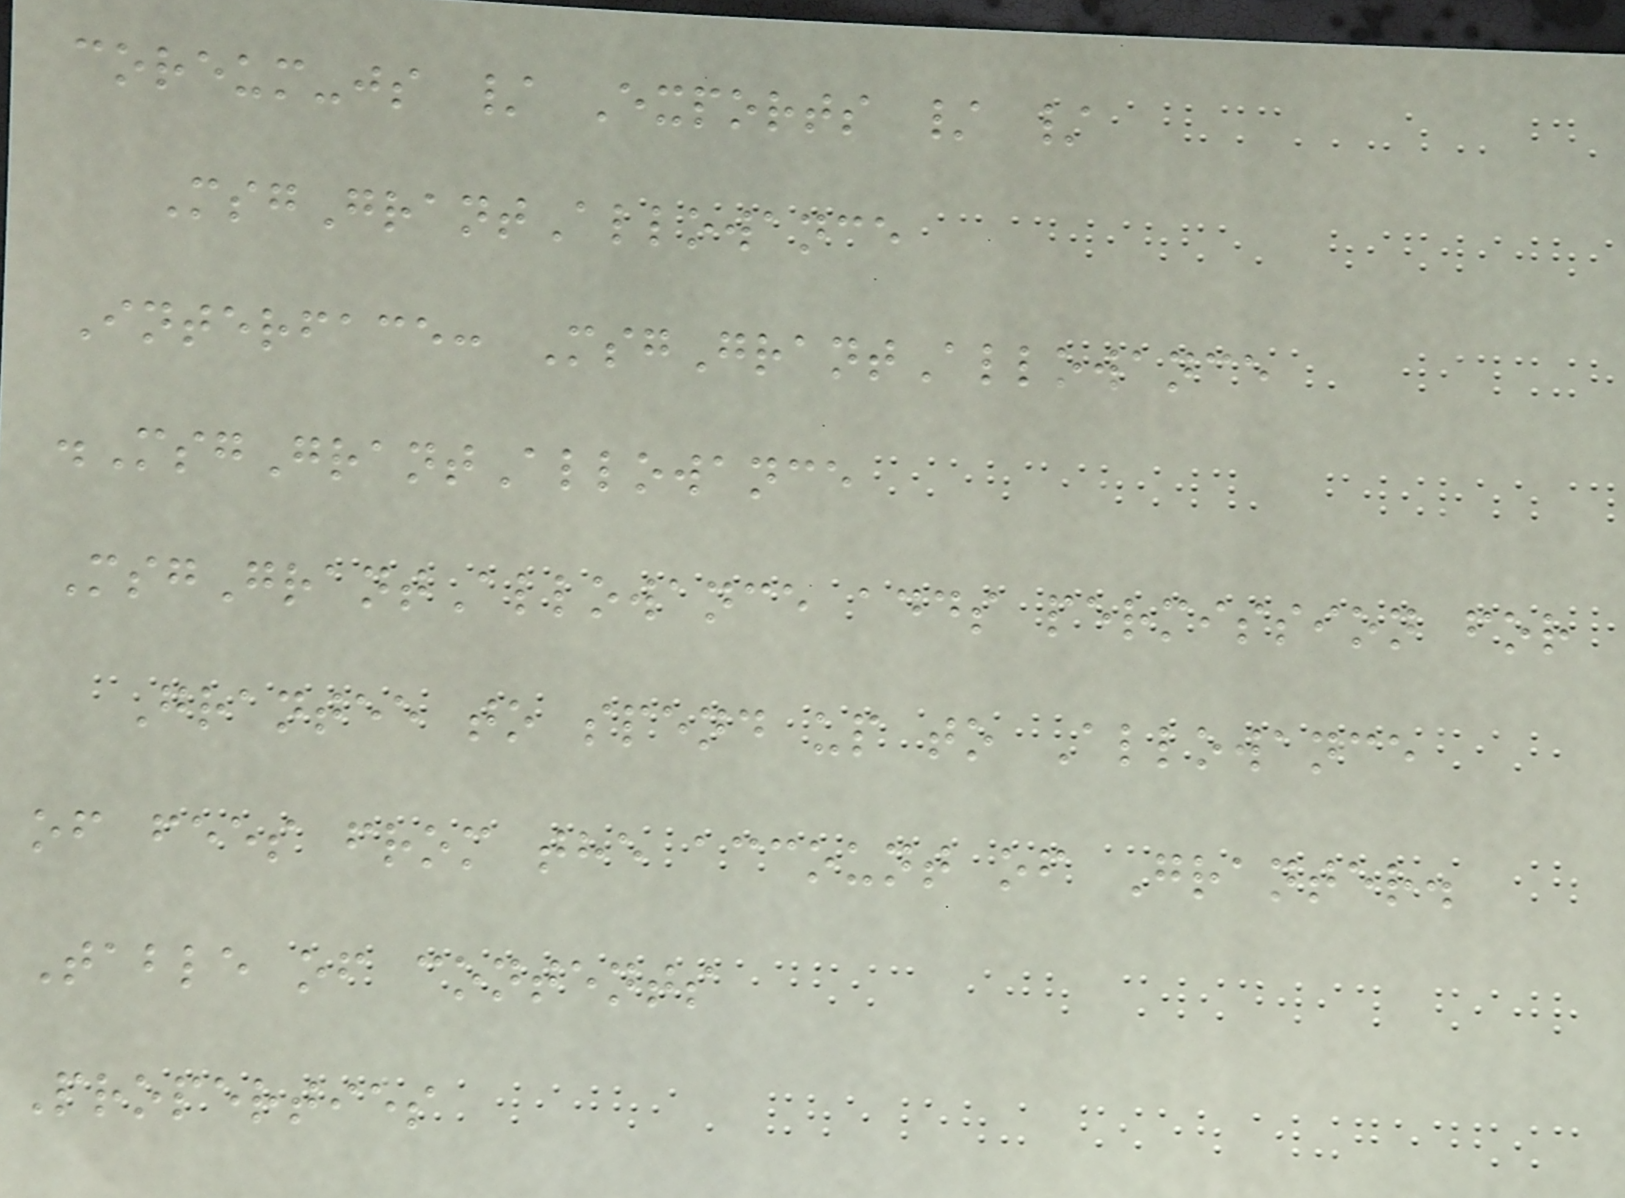coreum-js / Exports / /
MsgGrantAllowance
Interface: MsgGrantAllowance
.MsgGrantAllowance
MsgGrantAllowance adds permission for
Grantee to spend up to Allowance
of fees from the account of Granter.
Table of contents
Properties
